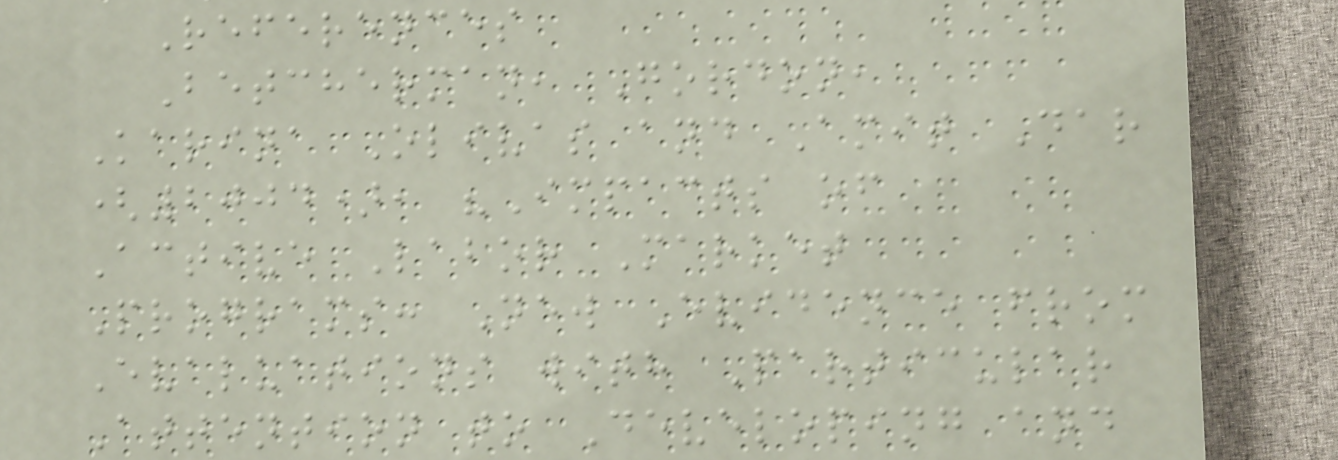References
Betcherman, Gordon,
Karina Olivas and Amit Dar
(2004), "Impacts of
Active Labor Market
Programs: New Evidence from
Evaluations with Particular
Attention to Developing and
